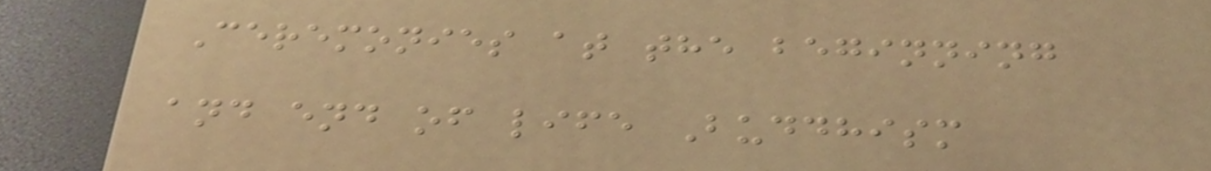Ceremonies at the beginning
and end of life Buddhism
